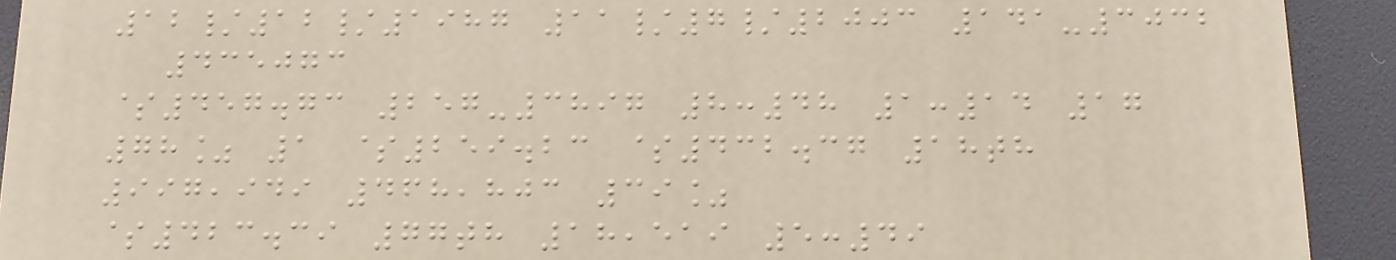12/12/1987 11/7/2003 141-3032
435073
$457.73 257-3897 8:48 1:14 17
78% 1 $259.23 $432.37 18th
997,949 468,803 39%
$423.39 77th 18,519 5:49
